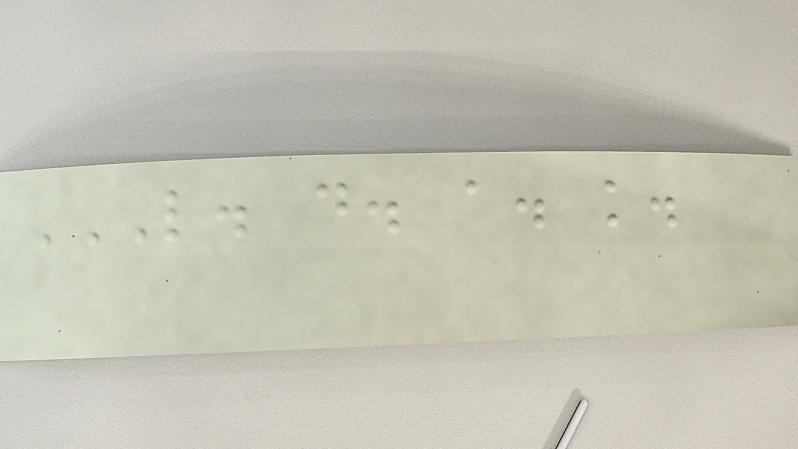L. D. A. K.
